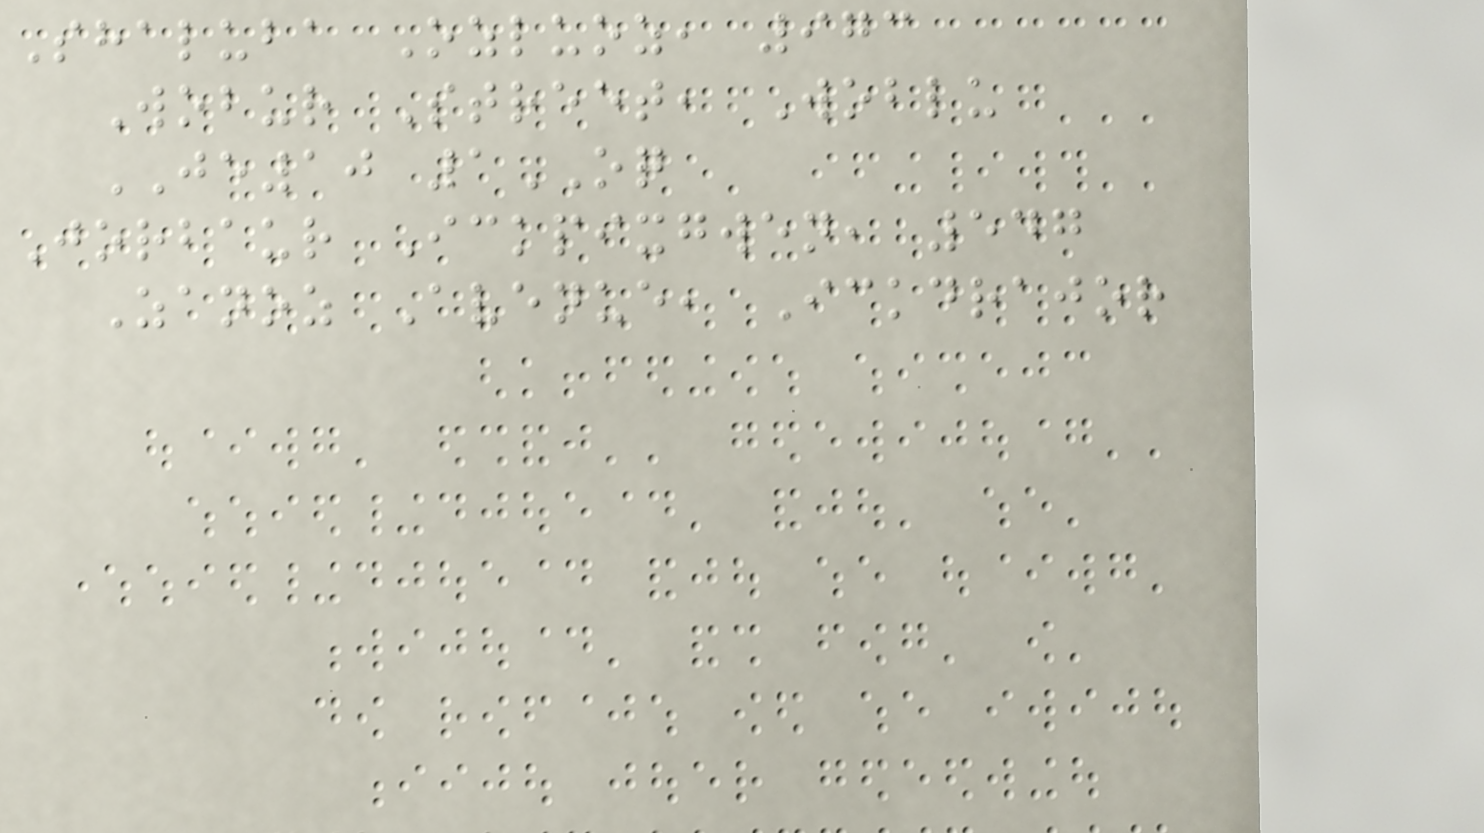Shaluba Ozluoz, 973
Wobur Street, Woblu
JE10 1OQ
Jorbaur Ickpixgwen, 547
Zanoz Avenue, Ickdrajor
